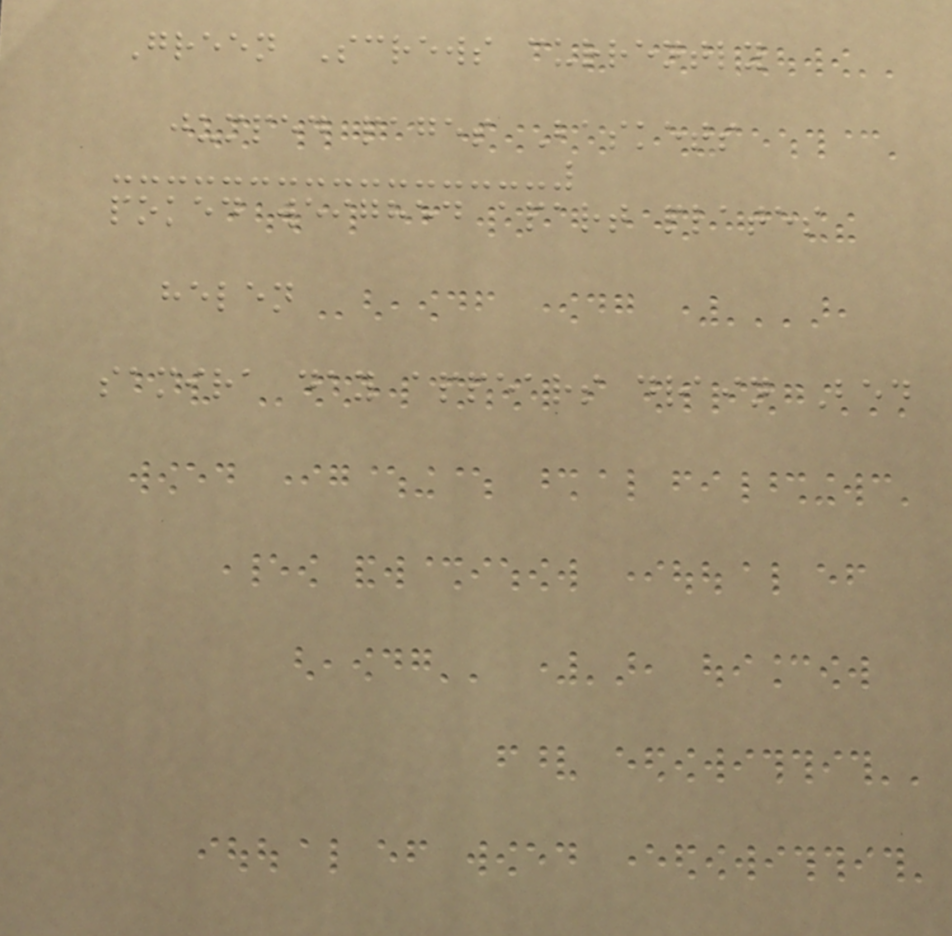Green Screws currently
jumped pages Baskets
poked weighed apart plates
helen
samira day appears drain Bed
